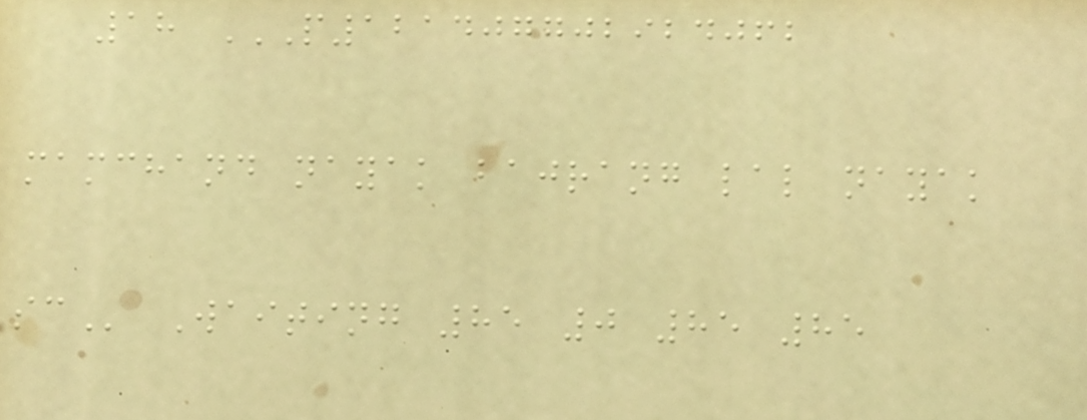18 P121407702924062
MAMCHAND NAYAK BAJRANG LAL NAYAK
SC Waiting 85 0 85 85
